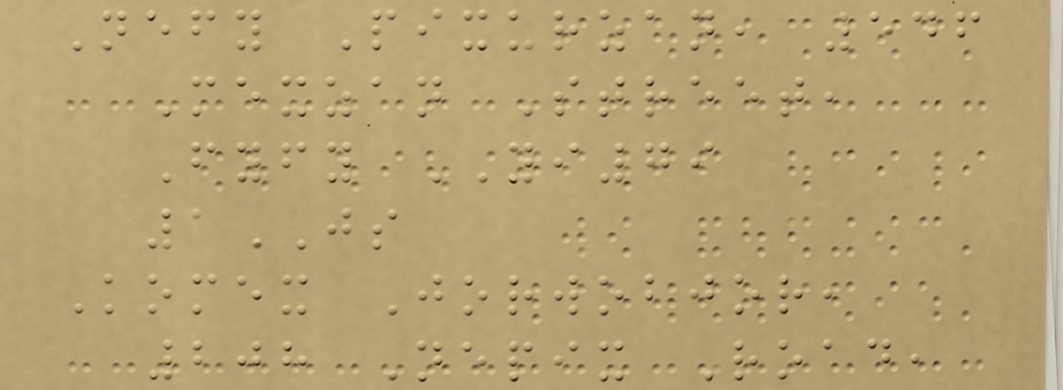Nefy Pixurzan, 546
Mexzan Street,
Fyfy YI79
1JS
Komex Jorwobjor,
208 Nepix Road,
